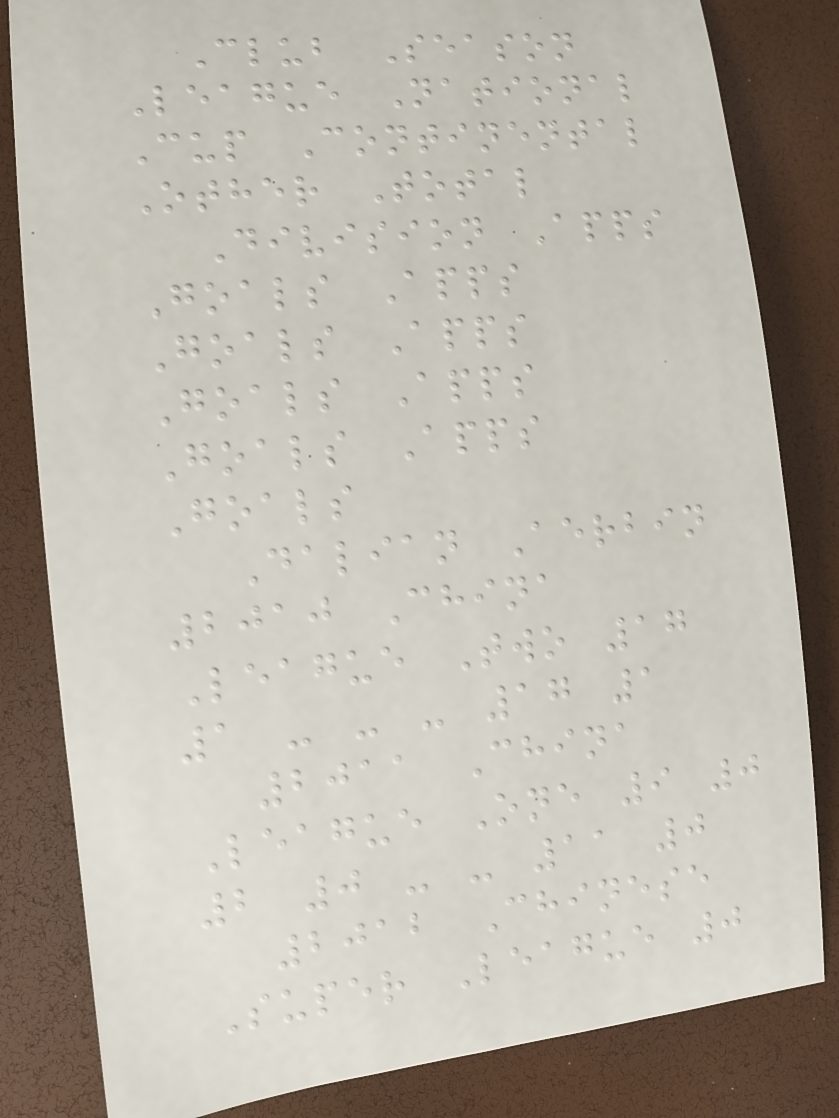Club Season
League National
Cup Continental
Other Total
Division Apps
Goals Apps
Goals Apps
Goals Apps
Goals Apps
Goals
Dalian Aerbin
2010 China
League Two 17
1 - - - 17 1
2011 China
League One 9 0
2 0 - - 11 0
2012 Chinese
Super League 0
